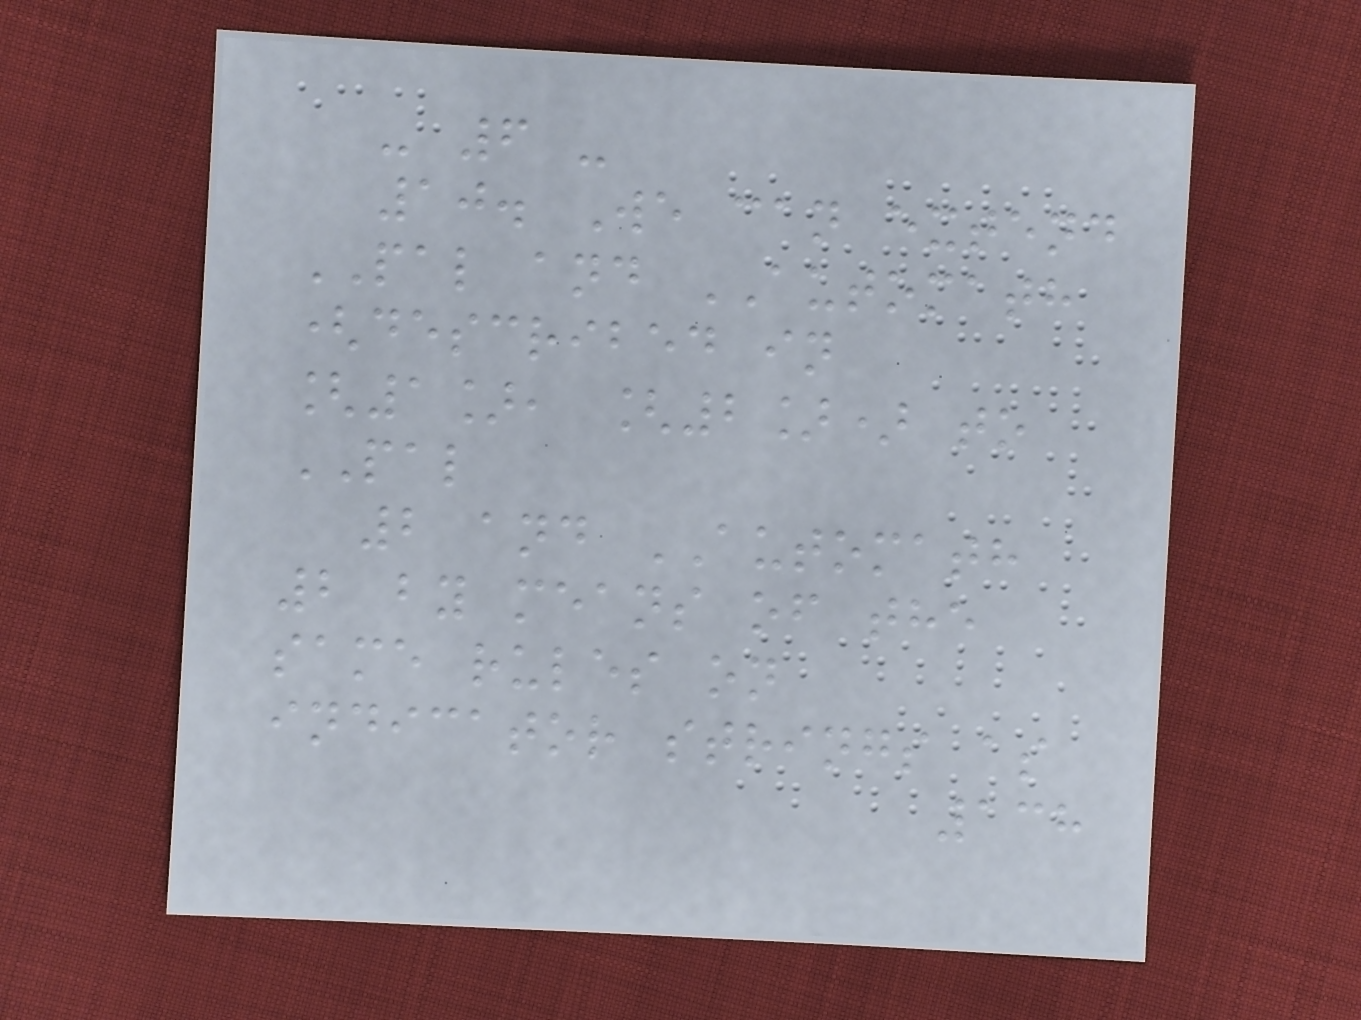- 6 -
10. We can extend
PAL and AUTOMATH
(described in
[1], [2]) to
PAL
2 and AUTOMATH
2 by means of the
same rules on
indicator strings as
138
